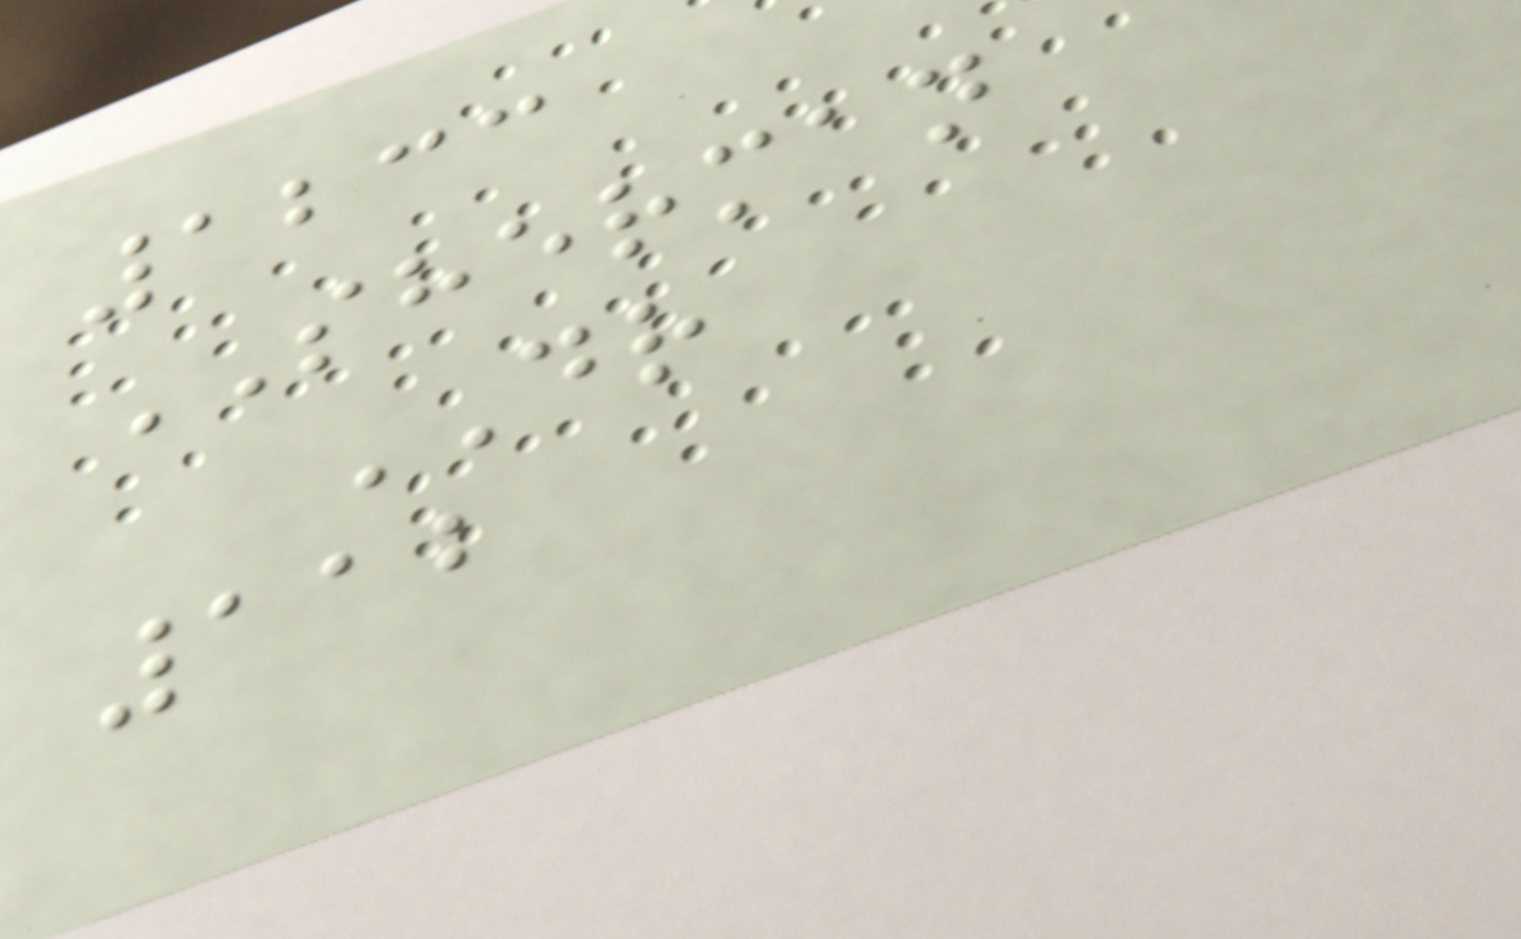1233
SHERMAN
DR
112
